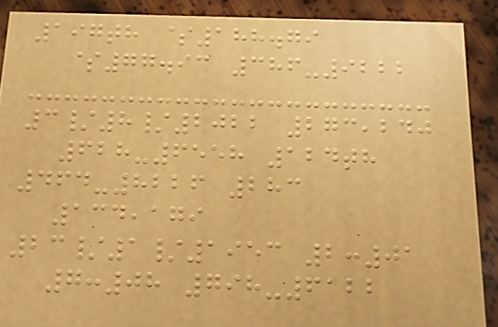197th $188.79
$77.93 386-9222
3/8/2022 273,240
628-6558 124th
464-8226 283
134,179
23/1/1953 2:01
7:08 798-6122
